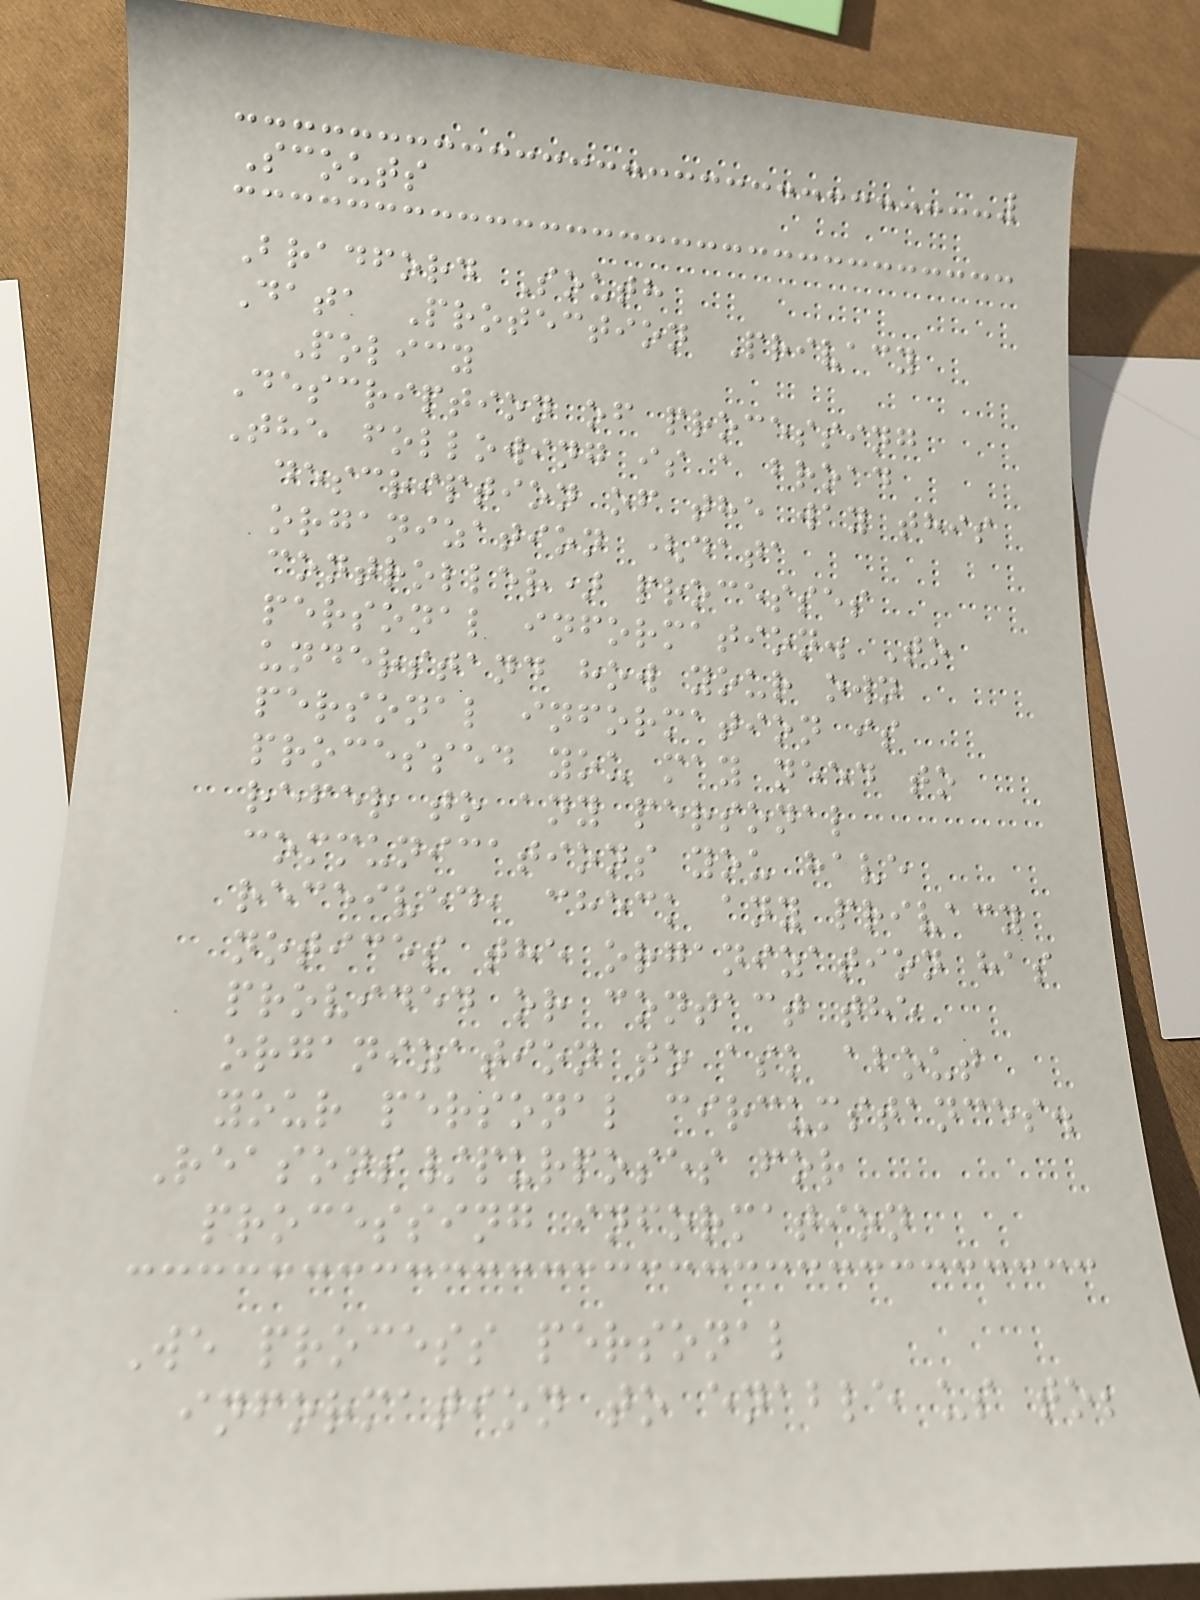Scouts
Bradford South
Data Protection Privacy
Policy
Description of processing
The following is a broad
description of the way this
organization (data
controller) processes
personal information. To
understand how your own
personal information is
processed you may need to
refer to any personal
communications you have
received, check any privacy
notices the organization has
provided or contact the
organization to ask about
your personal circumstances.
Reasons/purposes for
processing information
We process personal
information to enable us to;
